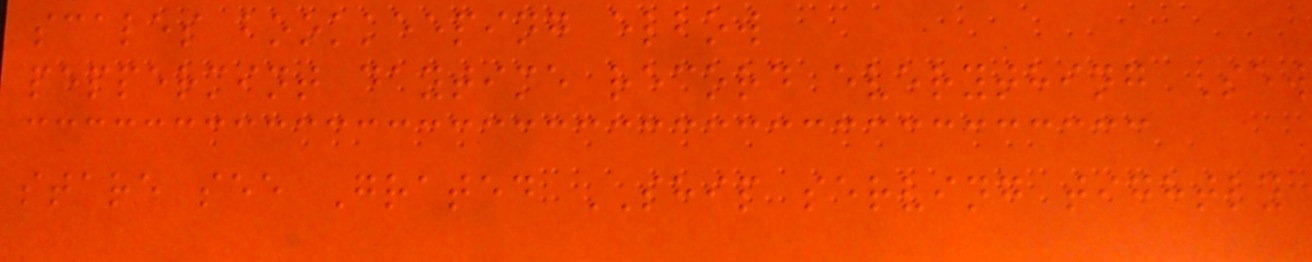scales bookkeeping elbow
peppermint daytime record everything Sew
stare see Grated SHIP serving tightly
